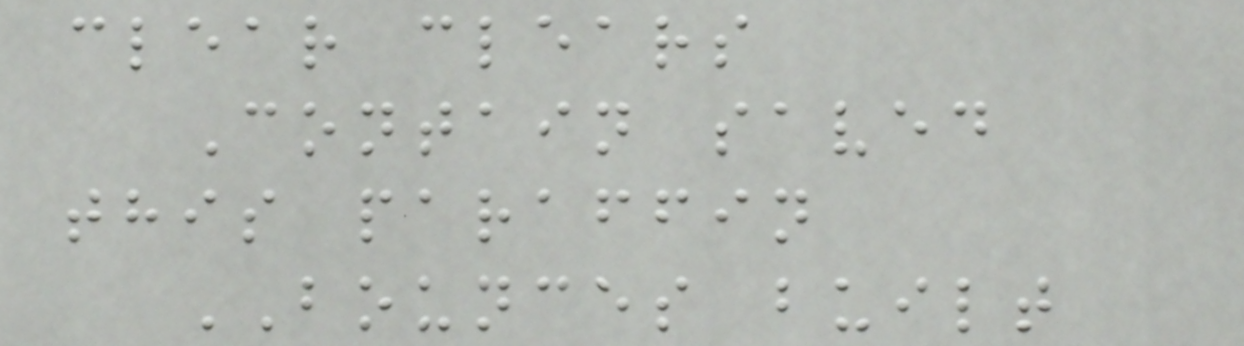clear clears
Contain saved
this paraffin
BOUNCES built
